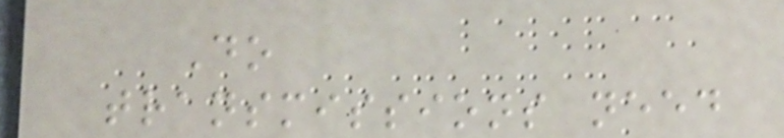Do
transmissions need
